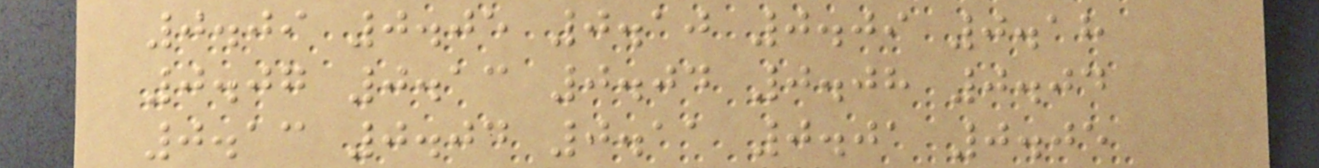0.09 0.05 0.10 0.09 0.18
0.07 0.13 0.04 0.08 0.04
0.13 0.04 0.11 0.01 0.05
